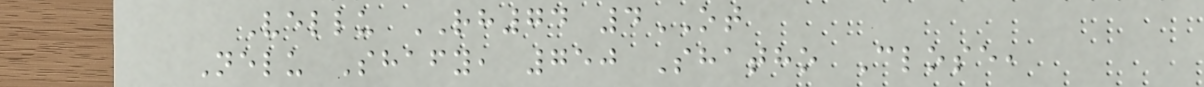Vellu RH74 4OT
Nelu Shafy, 750 Shatho Close,
